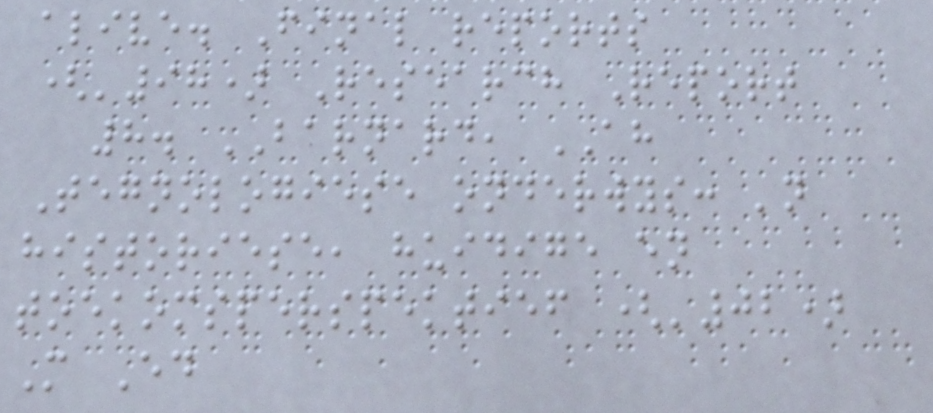alive. Final reports
('98) Research Report
8. BARNARD, AH
Tegnologiese onderwys: 'n
historiese, huidige en
toekomsperspektief ('02)
M Ed
